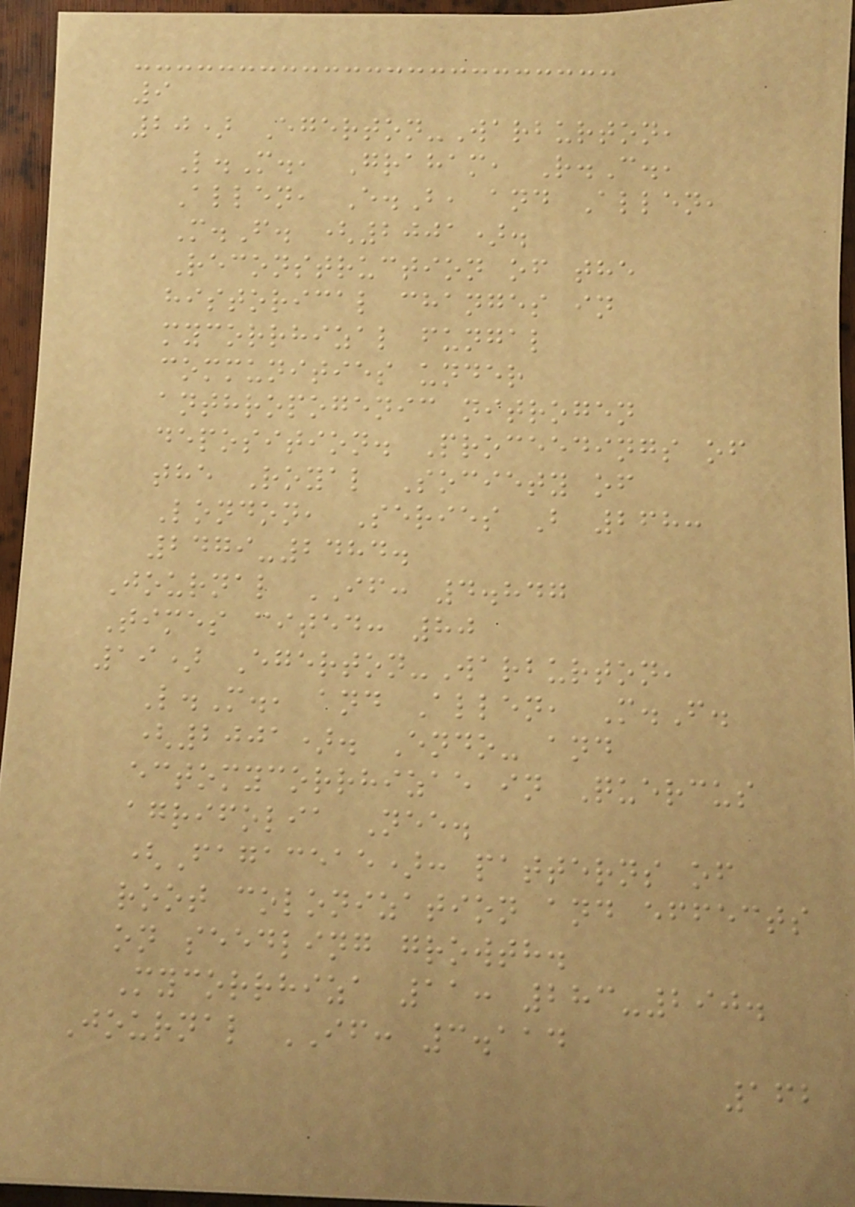9
20) Egerton-Warburton,
L.M., Graham, R.C.,
Allen, E.B, and Allen,
M.F. (2001).
Reconstruction of the
historical changes in
mycorrhizal fungal
communities under
anthropogenic nitrogen
deposition. Proceedings of
the Royal Society of
London, Series B 268:
2479-2484.
Journal IF: 4.847
Times cited: 80
19) Egerton-Warburton,
L.M., and Allen, M.F.
(2001). Endo- and
ectomycorrhizae in Quercus
agrifolia Nee.
(Fagaceae): patterns of
root colonization and effects
on seedling growth.
Mycorrhiza 11: 283-290.
Journal IF: 3.114
162
